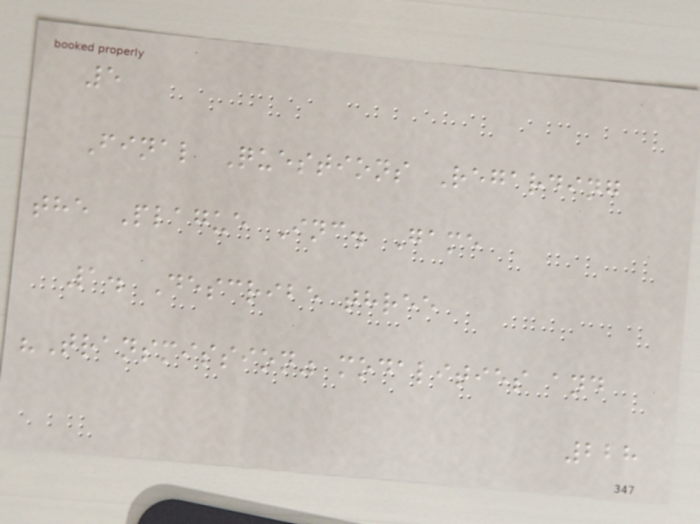5
Final Questions Regarding
the Plague Inc. Game
1. Describe three
"Transmission" modalities and
228
